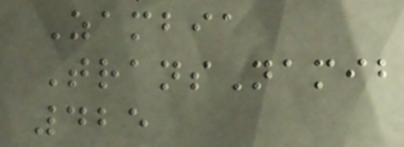Zambia
TransNamib
425
